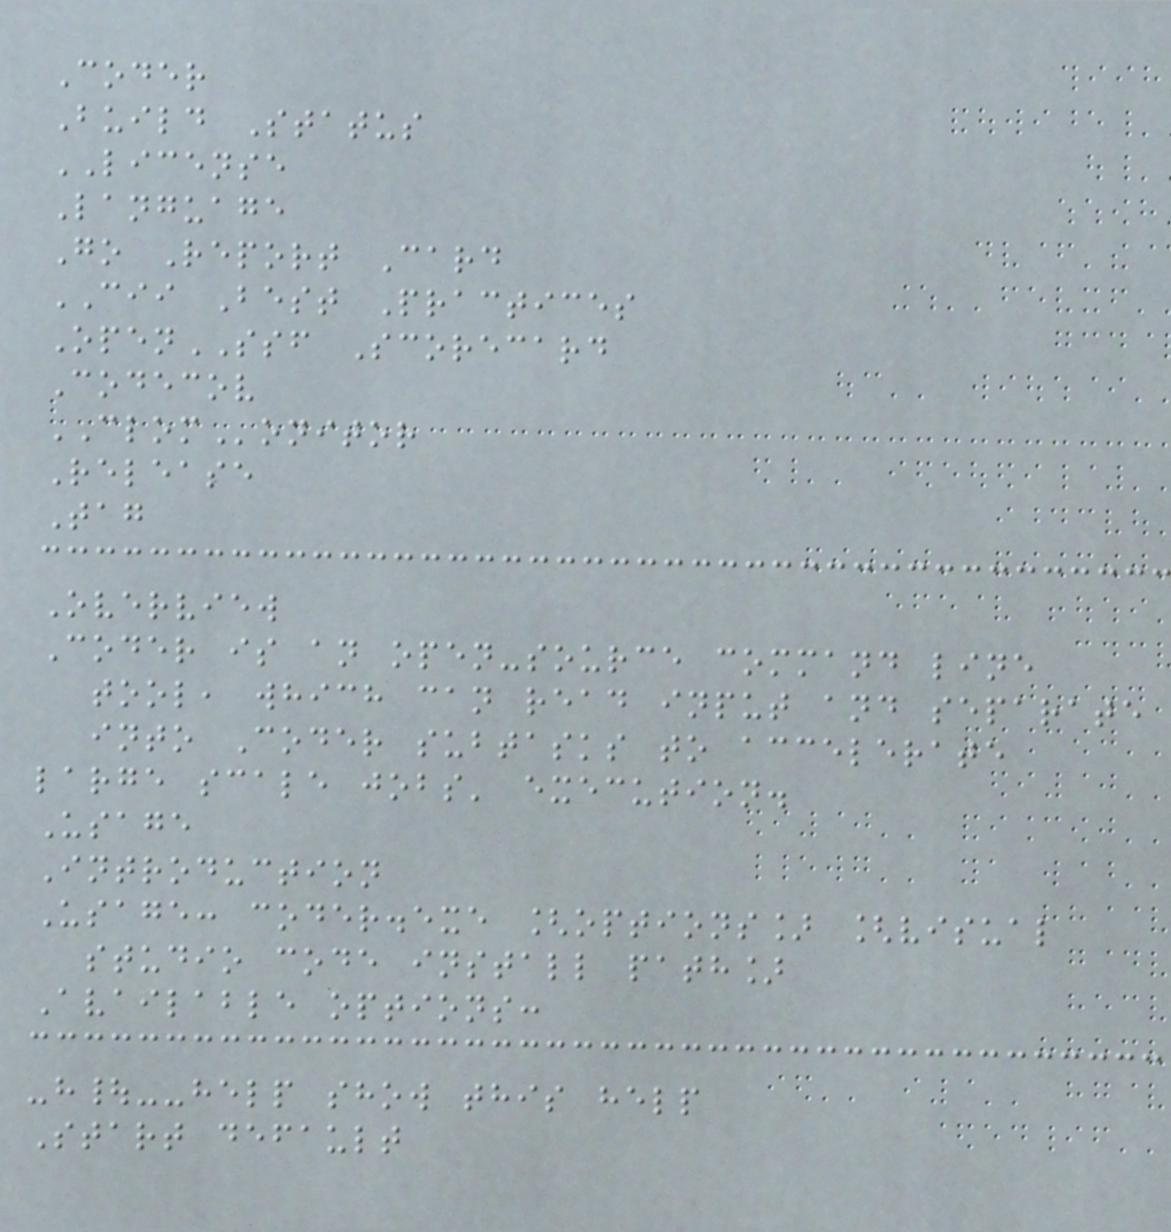Coder
Build Status
LICENSE
Language
Go Report Card
CII Best Practices
OpenSSF Scorecard
Codecov
CLOMonitor
Release
Tag
Overview
Coder is an open-source command line
tool, which can read input and separate
into Coder subtasks to accelerate
large scale jobs' execution.
Usage
Introduction
Usage: coder.exe [options] [visual
studio code install path]
Available options:
-h|--help show this help
Start default
